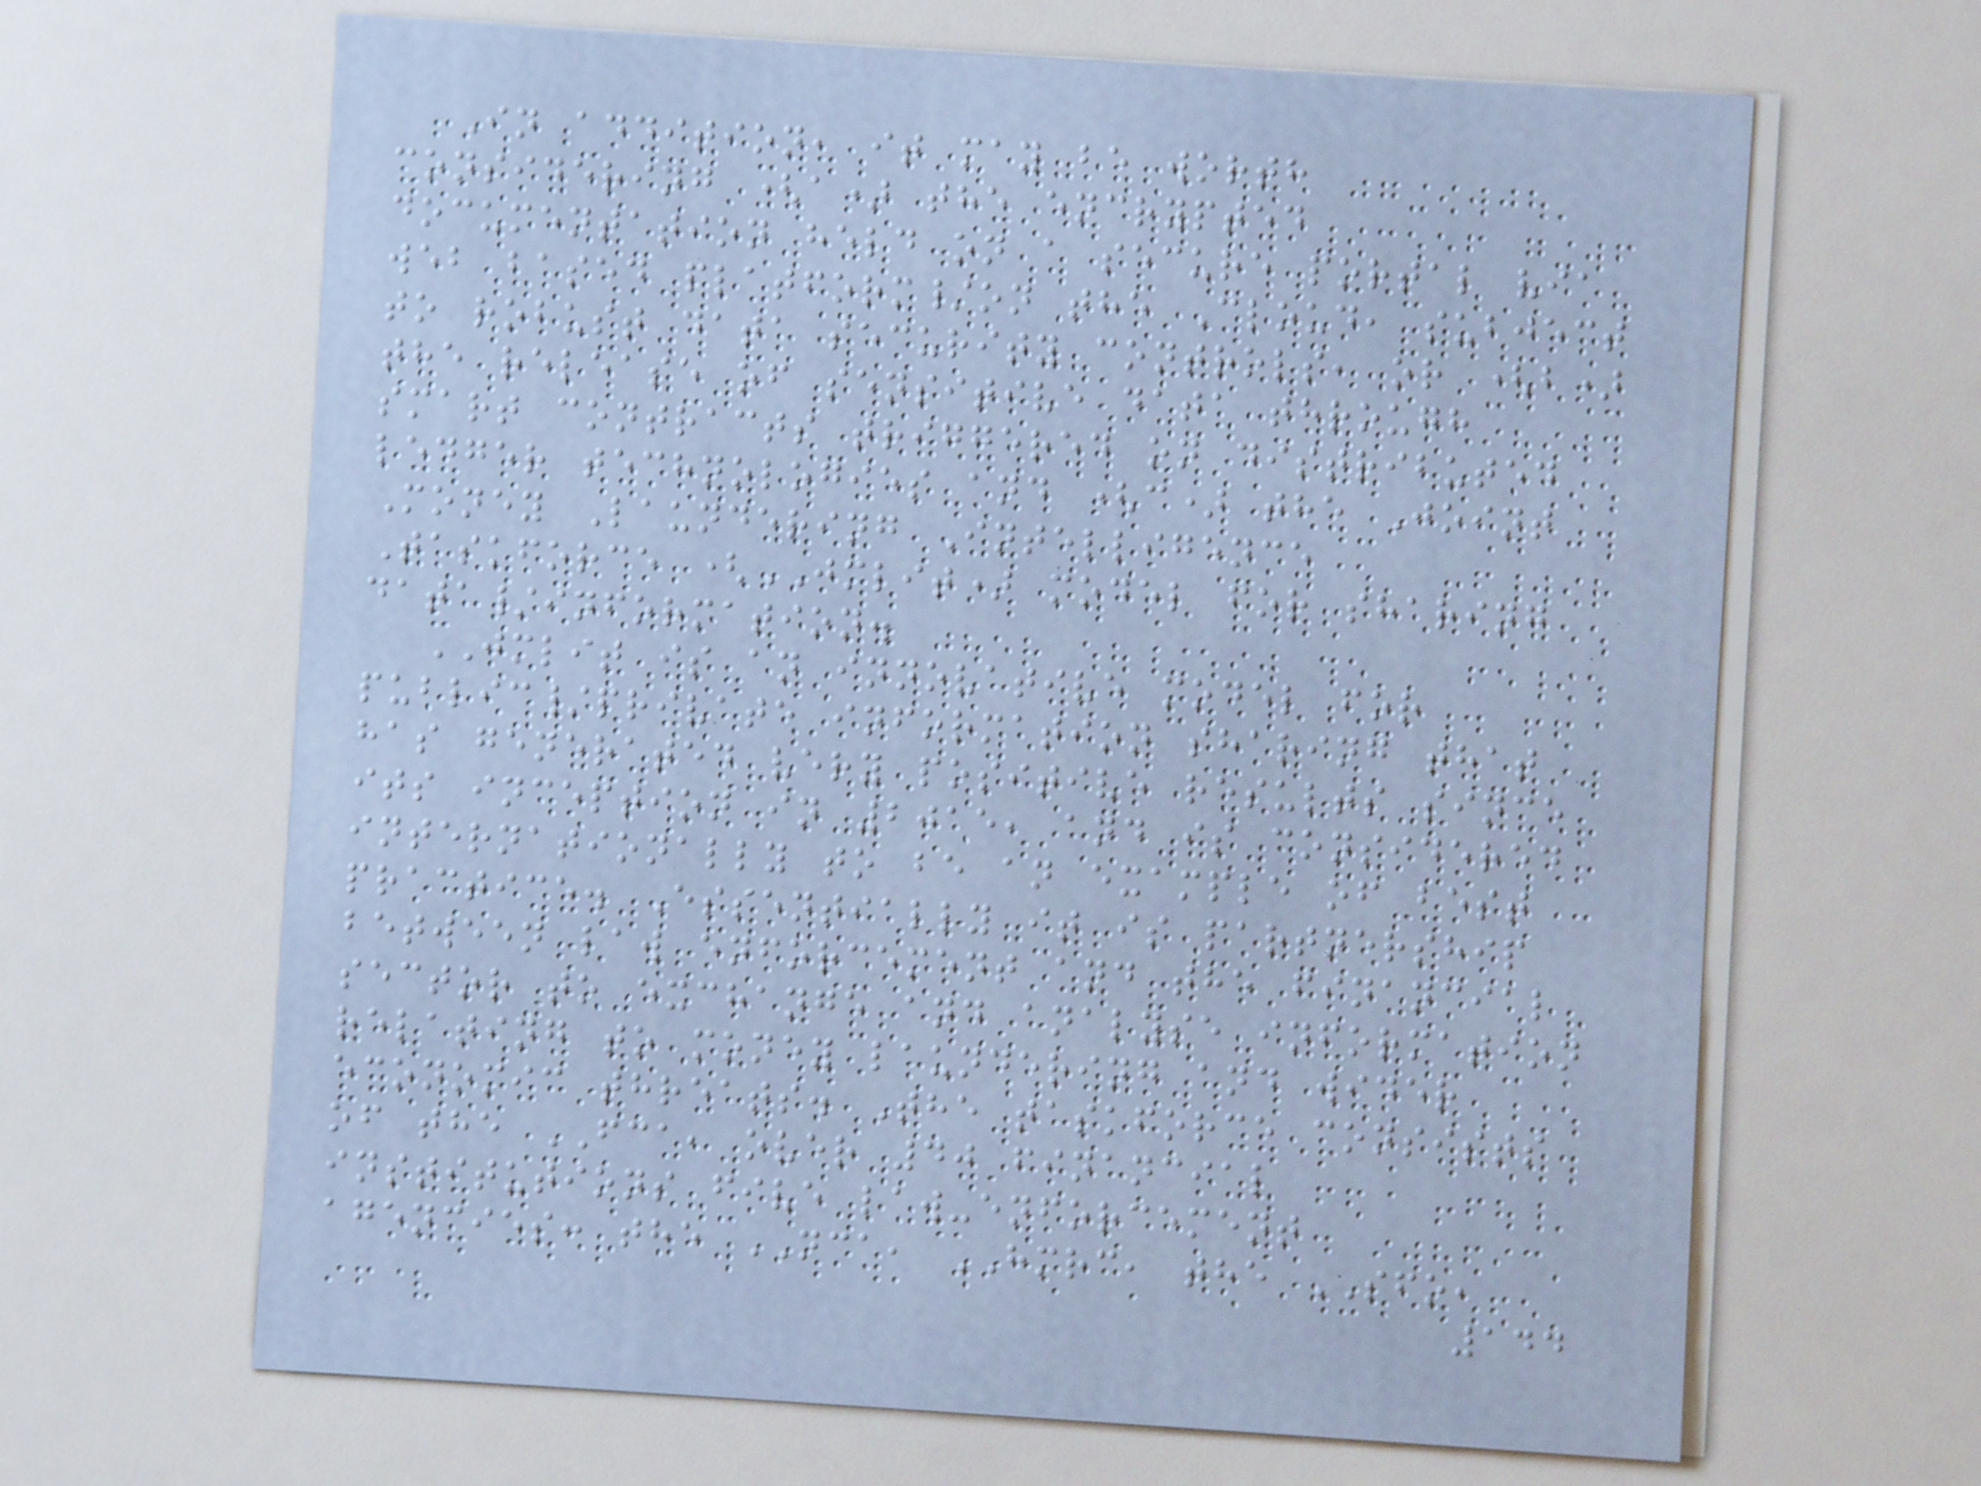In addition, it may be worth
considering (a) the encrypted
documentation held on a secure portal via
web based platform/on the Cloud, subject
to robust data security controls, or (b)
the release of sensitive data through
smart contracts triggered on distributed
ledger technologies and (c) the Joint
Money Laundering Intelligence
Taskforce (JMLIT) model for sharing
data/information.
JMLIT is an innovative model for
public/private information sharing that
has generated very positive results since
its inception in 2015, and is considered
internationally to be an example of best
practice. Essentially it is partnership
between law enforcement and the financial
sector to exchange and analyse information
relating to money laundering and wider
economic threats. The taskforce consists
of the FCA, over 40 financial
institutions five law-enforcement
agencies: the NCA, HMRC, the SFO,
144
